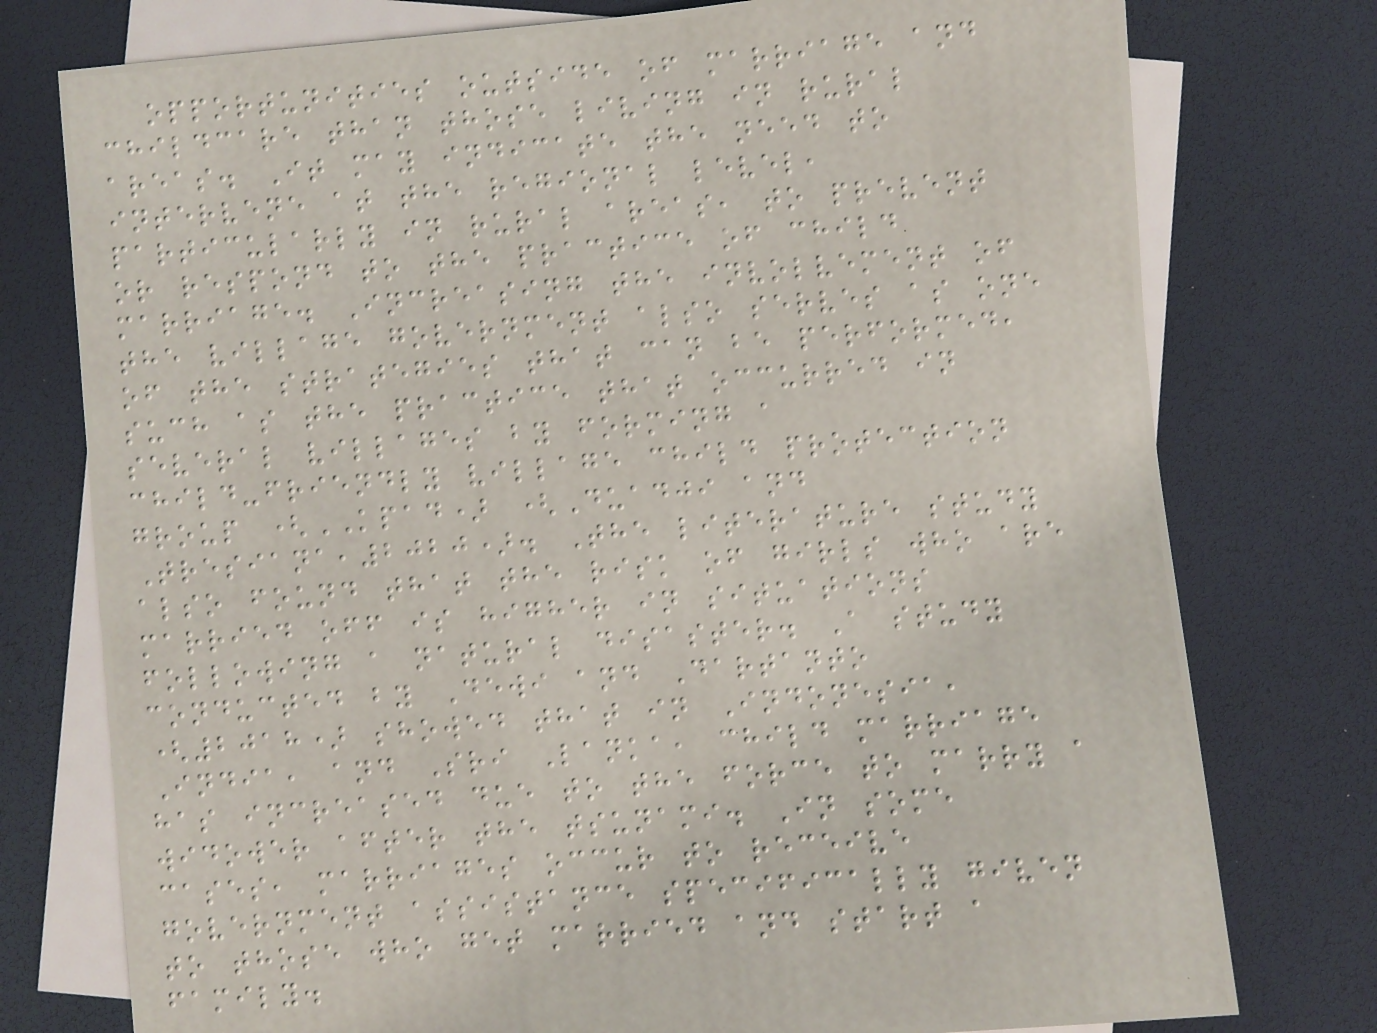opportunities outside of marriage and
childcare than those living in rural
areas. It may indicate the need to
intervene at the regional level,
particularly in rural areas, to prevent
or respond to the practice of child
marriage. Increasing the involvement of
the village government also serves as one
of the strategies that can be performed,
such as the practice that occurred in
several villages by forming a
child-friendly village child protection
group (KPAD) (Duadji and
Tresiana,2020). The literature study
also found that the risk of girls who are
married off is higher in situations
following a natural disaster. A study
conducted by Dewi and Dartanto
(2018) showed that in Indonesia,
India, and Sri Lanka, child marriage
has increased due to the force to marry a
widower after the tsunami. In some
cases, marriages occur to receive
government assistance specifically given
to those who get married and start a
family.
